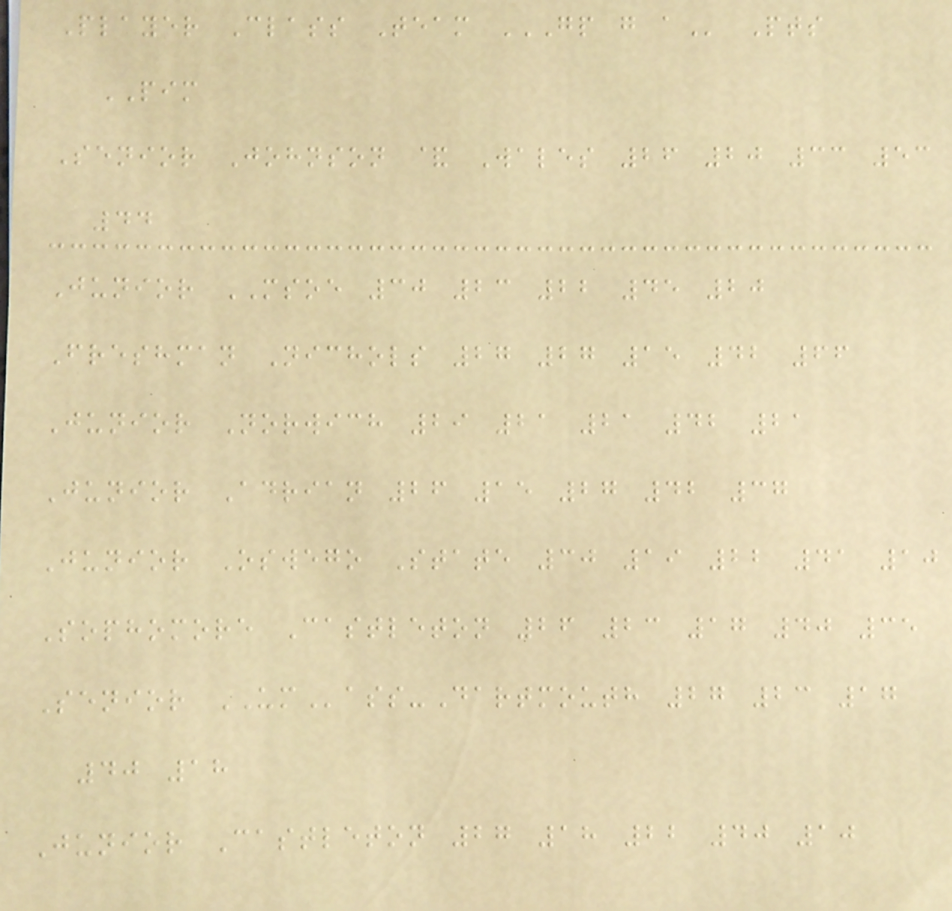Player Class Team GP G A Pts
PIM
Senior Johnson & Wales 26 20 33 53
44
Junior MSOE 30 23 22 45 20
Freshman Nichols 27 27 15 42 66
Junior Norwich 29 21 21 42 21
Junior Adrian 26 15 27 42 37
Junior Oswego State 30 19 22 41 10
Sophomore Castleton 26 23 17 40 35
Senior UMass-Dartmouth 27 23 17
40 18
Junior Castleton 27 18 22 40 10
